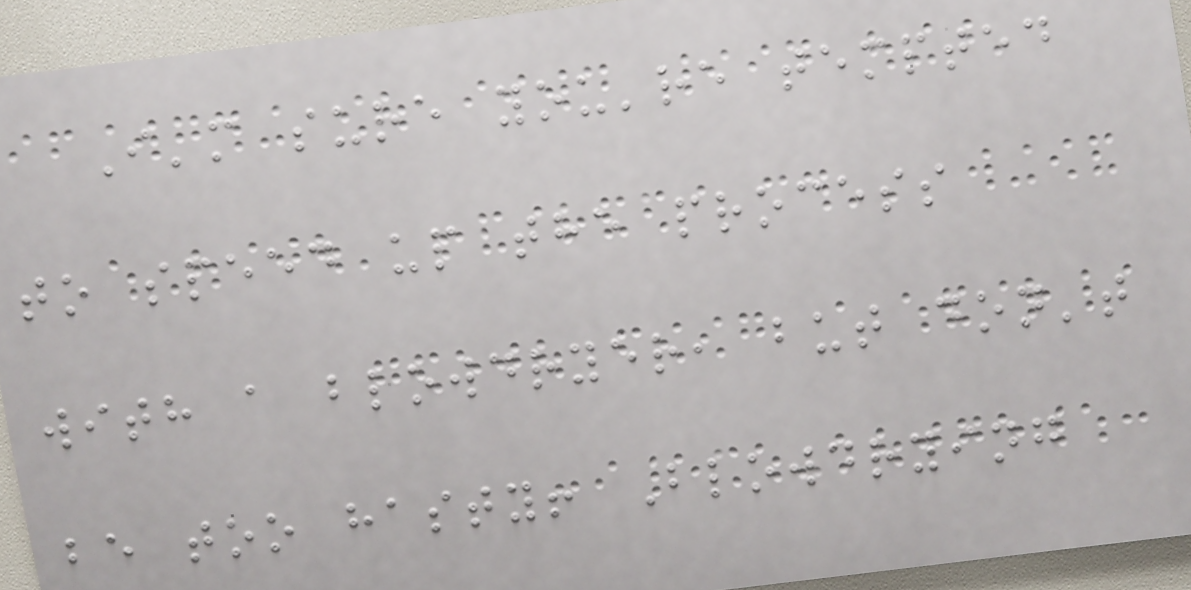I'm sure you're tempted
to speed up the process
with a blowdryer, but don't
be too hasty! Blowdrying
